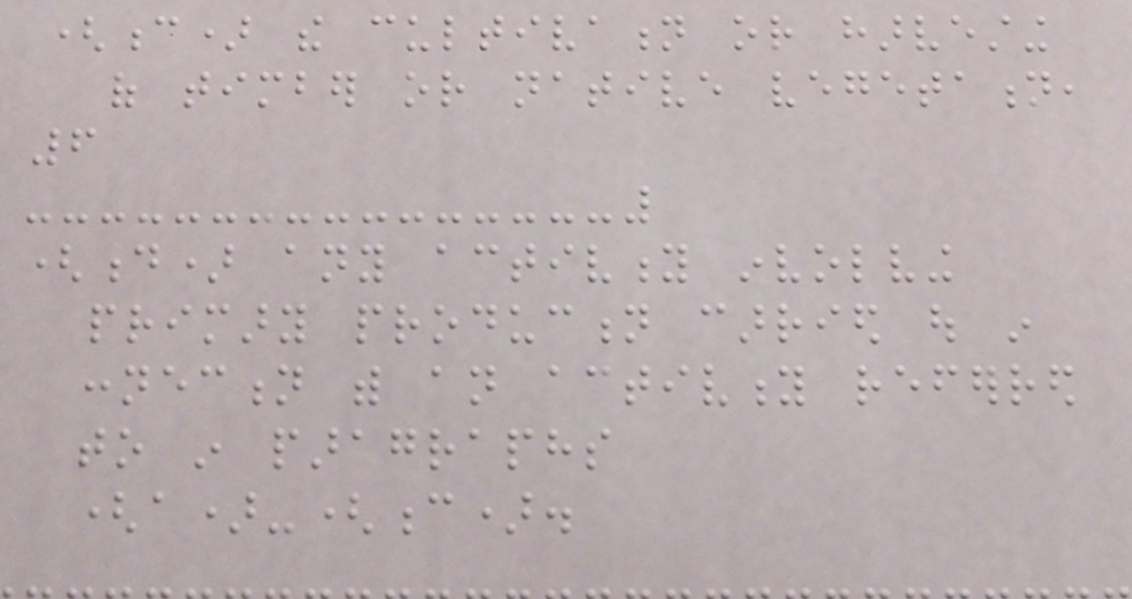(c) the cultivation or harvesting
of timber or native vegetation,
6
(d) any activity involving
primary production carried out in
connection with an activity referred
to in paragraphs
(a)-(c).
